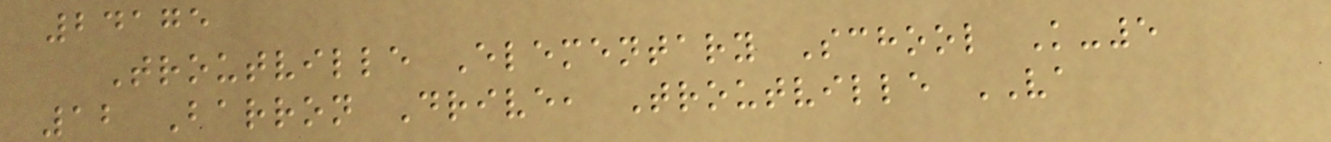24175
Troutville Elementary School K-5
12 Barron Drive, Troutville VA
